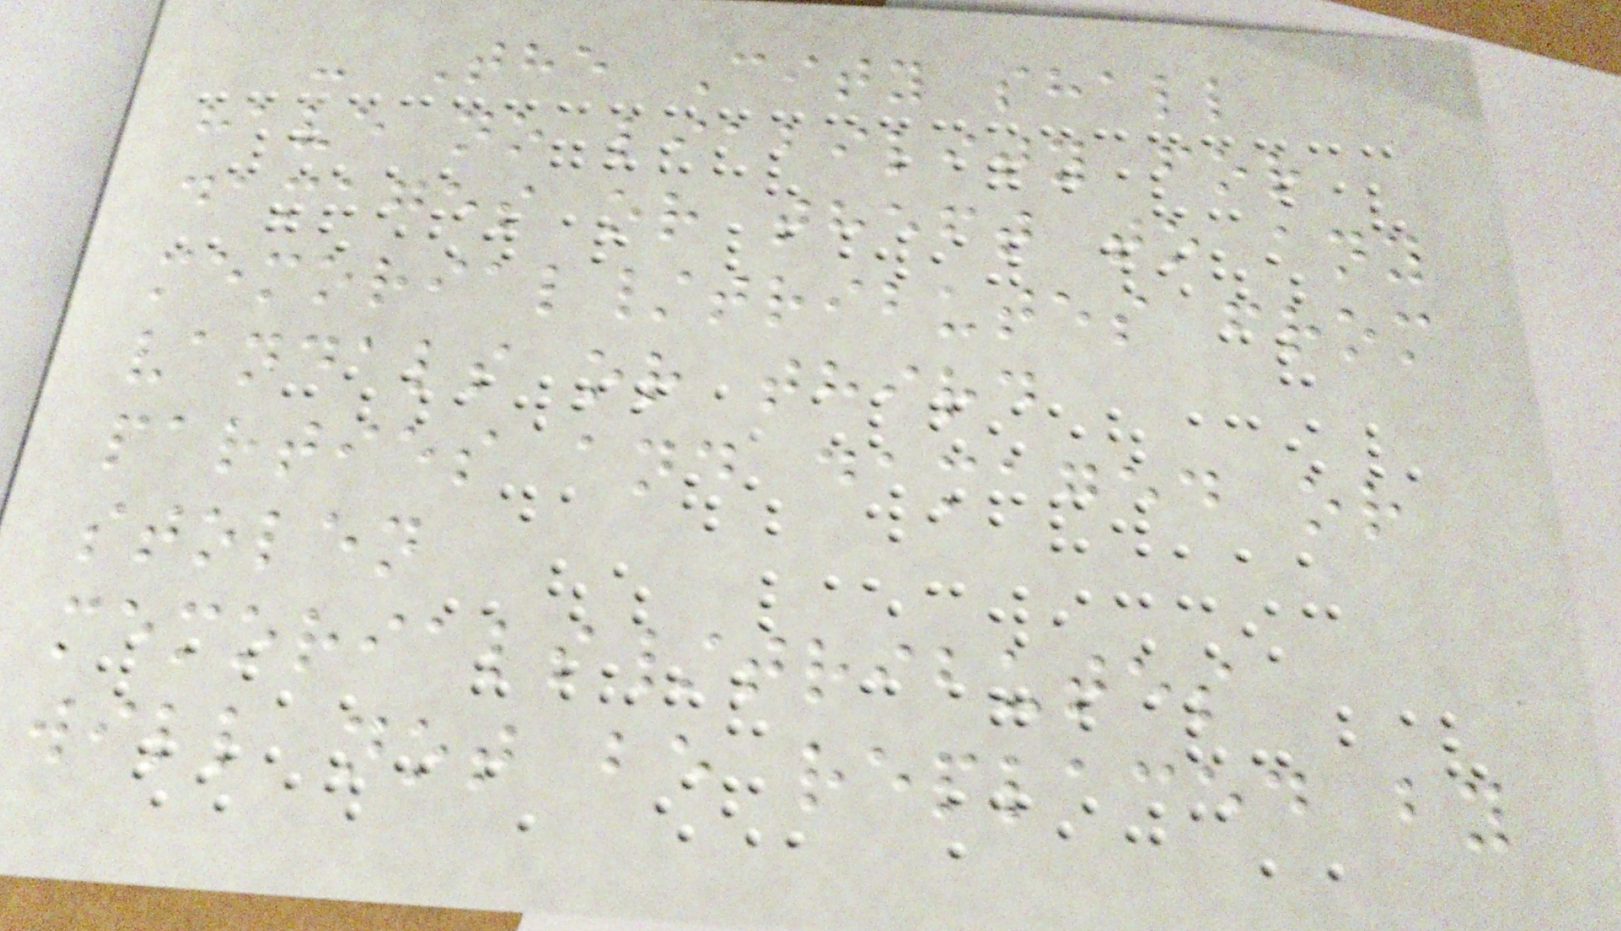- The City shall
have no liability for
damages or theft to any
memorial/tributes from
vandals or third
parties and damaged or
stolen
memorials/tributes
will not be replaced by
